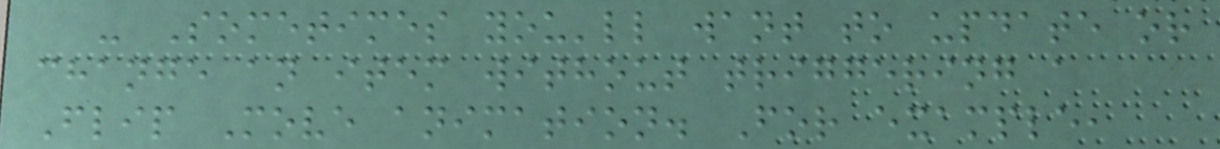- Sometimes you'll want to update or
change an item without triggering a
Flip Move animation. For example,
